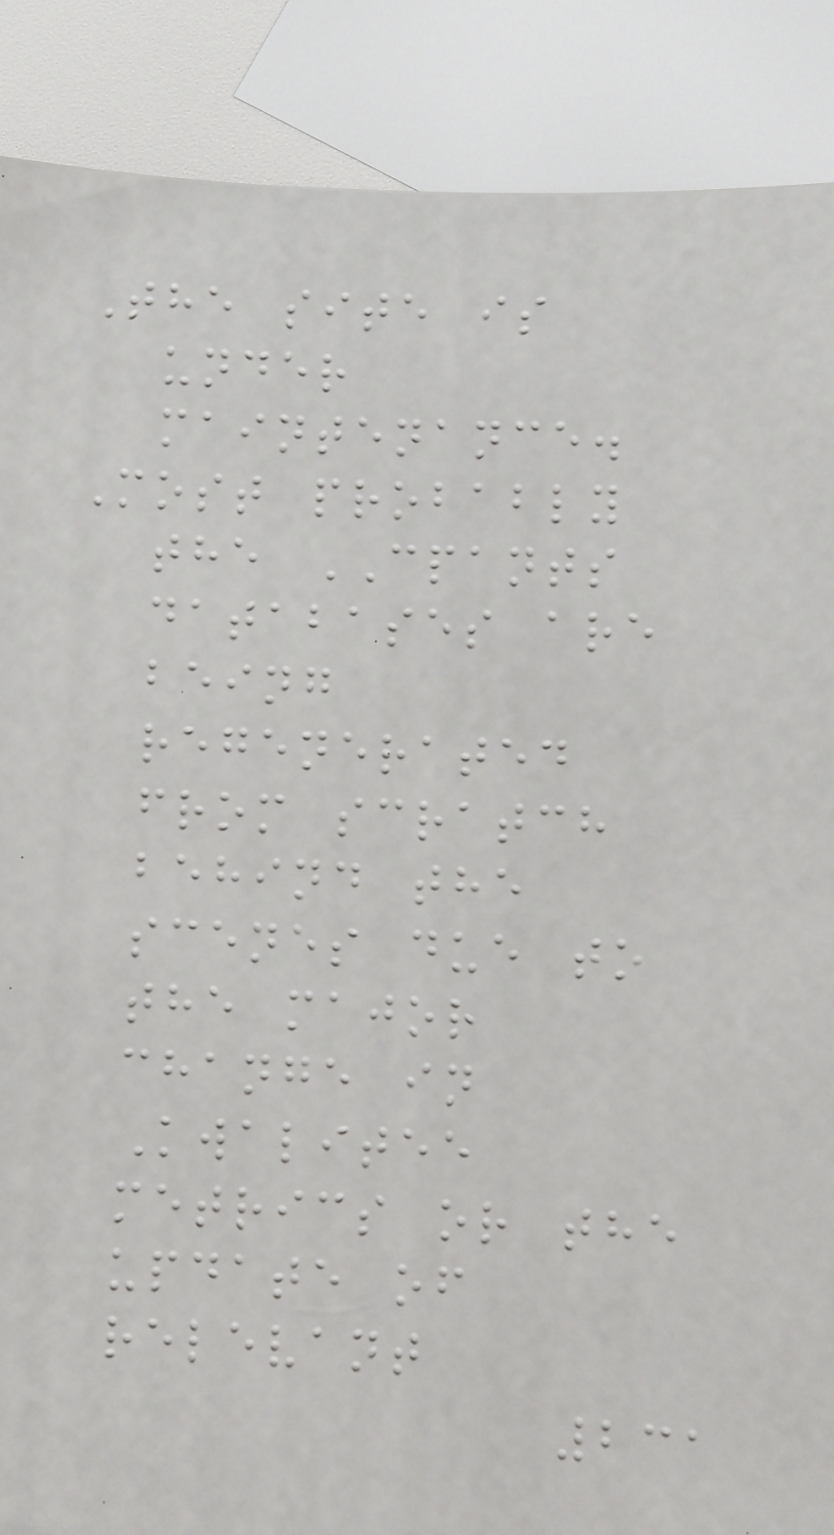The site is
under
maintenance.
Most probably
the CPANTS
databases are
being
regenerated
from scratch
behind the
scenes due to
the major
change in
Kwalitee
metrics or the
update of
relevant
231
